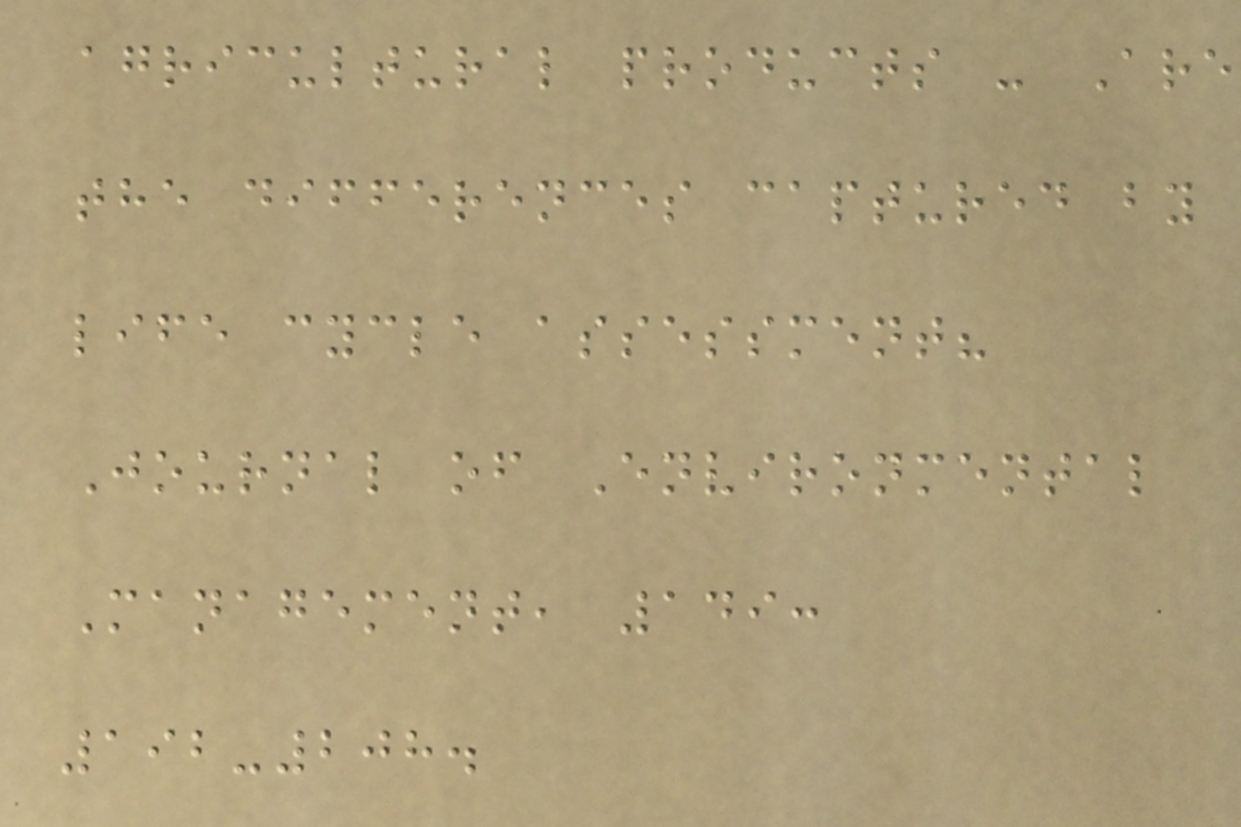agricultural products - Are
the differences captured by
life cycle assessment?
Journal of Environmental
Management, 149:
192-208.
